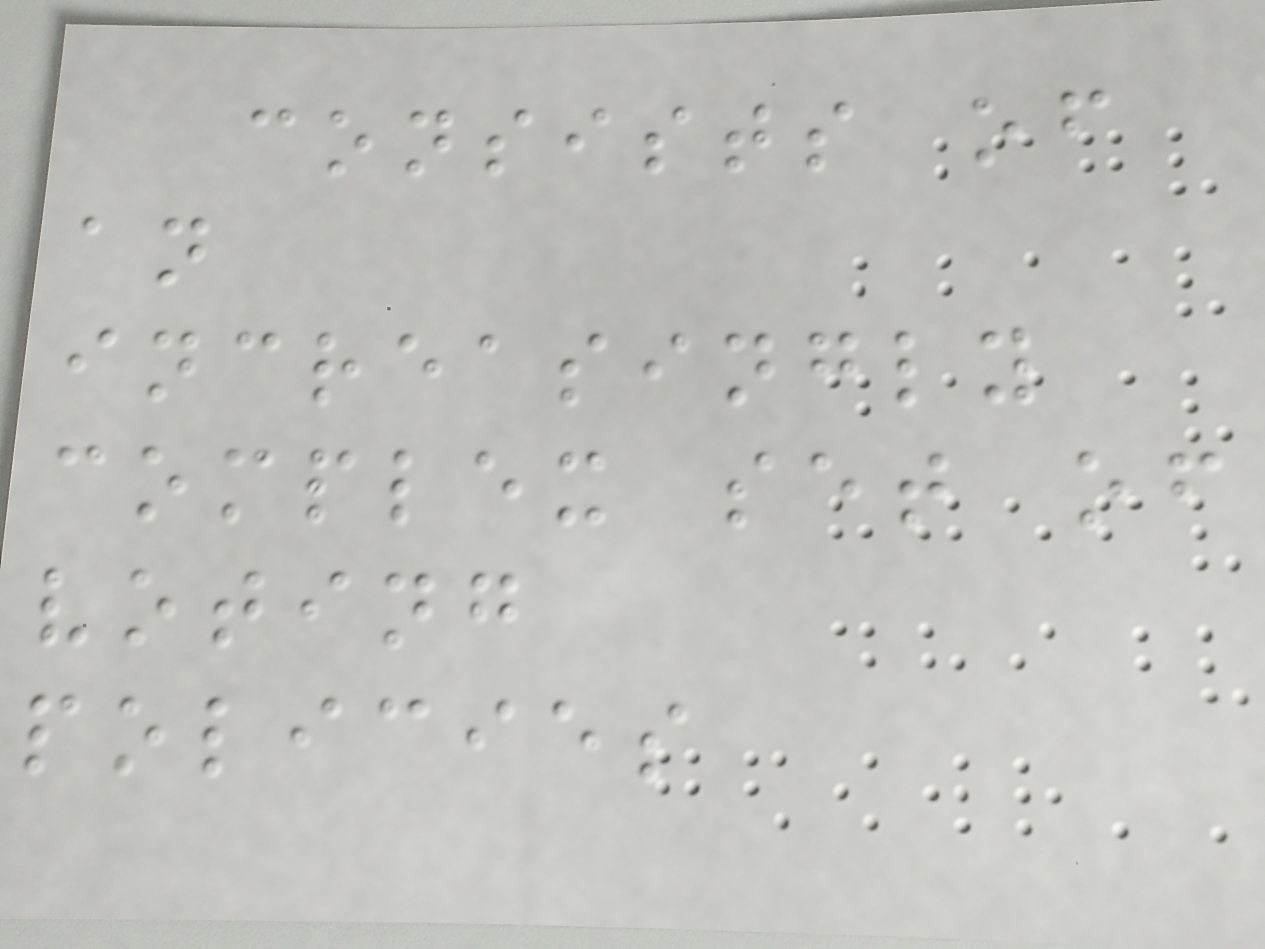consists of
an
increasingly
complex set of
voting
policies
